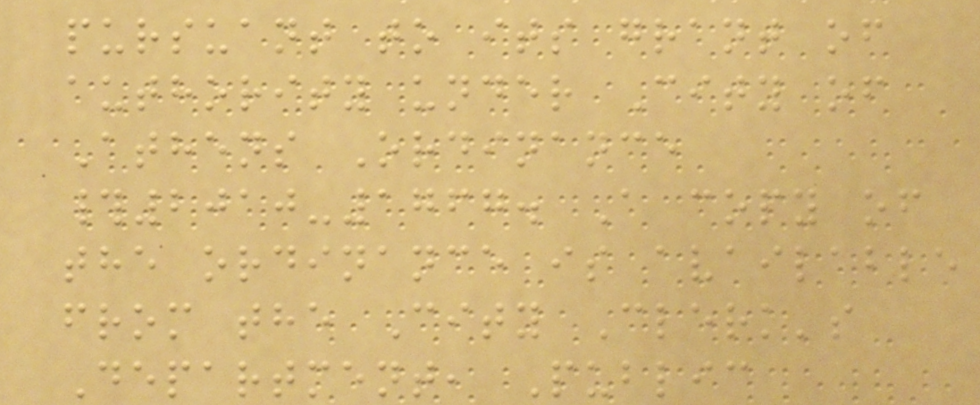pursuant to its grant of
authority under City of
Athens Ordinance
#2010-1767. A copy of
the ordinance is available
from the City Clerk's
Department, Public
